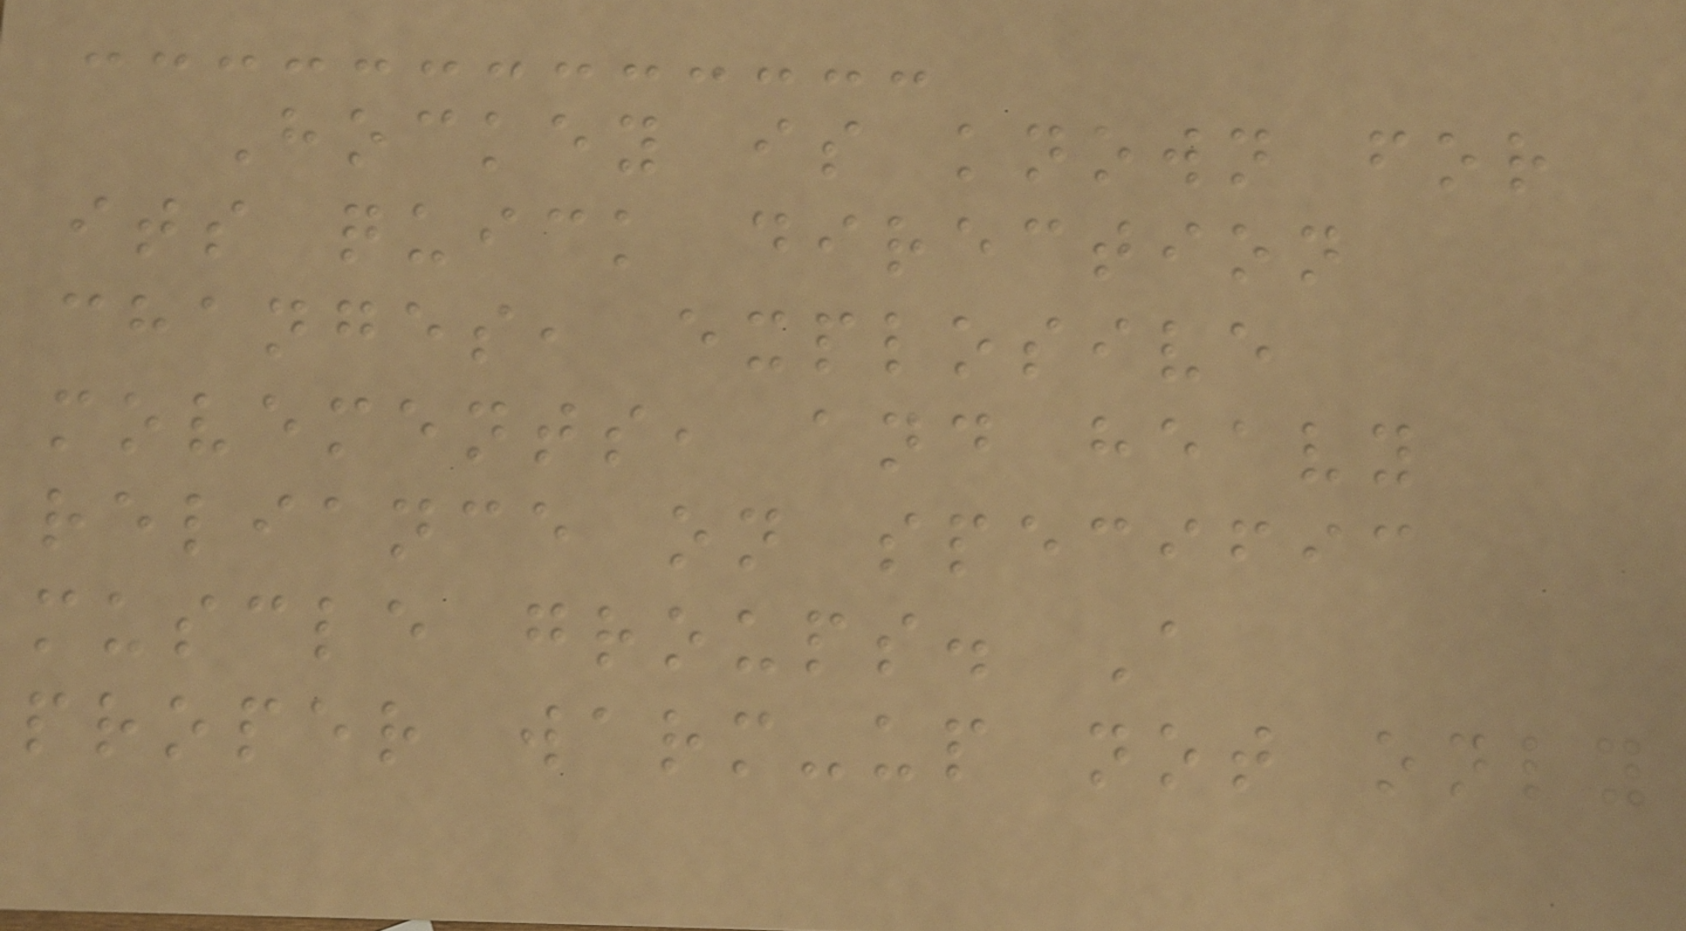Hockey is known for
its quick direction
changes, explosive
movements, and heavy
reliance on specific
muscle groups. A
proper warm-up not only
